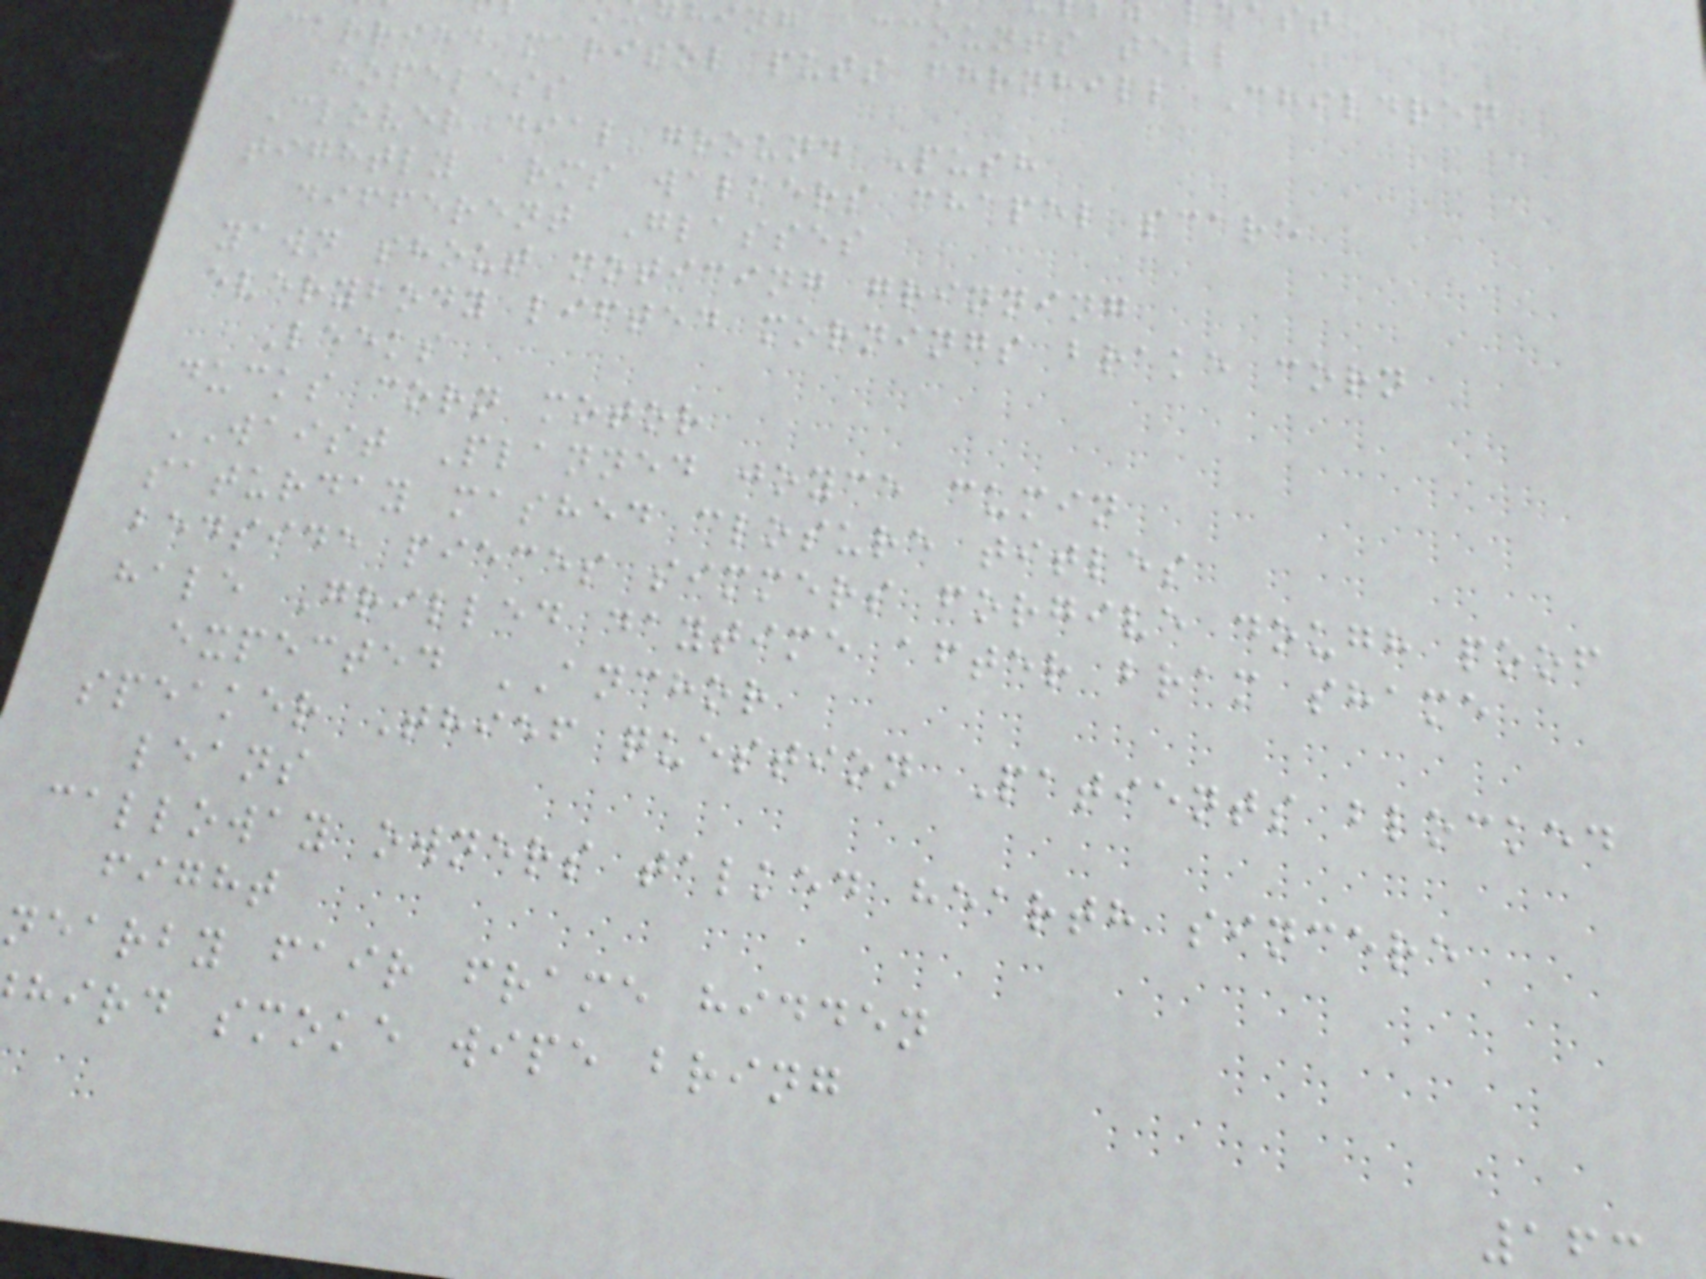hing accounts tell
carried marisol puts fernhill Children
hopeless
Clover dial ground Push
tightly arms walkers chapel scare
different Glasses
yawn shout noticing grinning
everybody lifted mornings brake corn
Leeks
ducks corn motor
WAIST Planned joyce cumin
saturday mashed closure titles
bedside pieces simmers forgive dough poof
hale Grilled daytime after bram shame
expected ANCHOR
speaker Thief question Patients blocked
leans
calloway owners talked hearth sincere
fight
nearby fair frame hidden
hird smoke wipe bring
